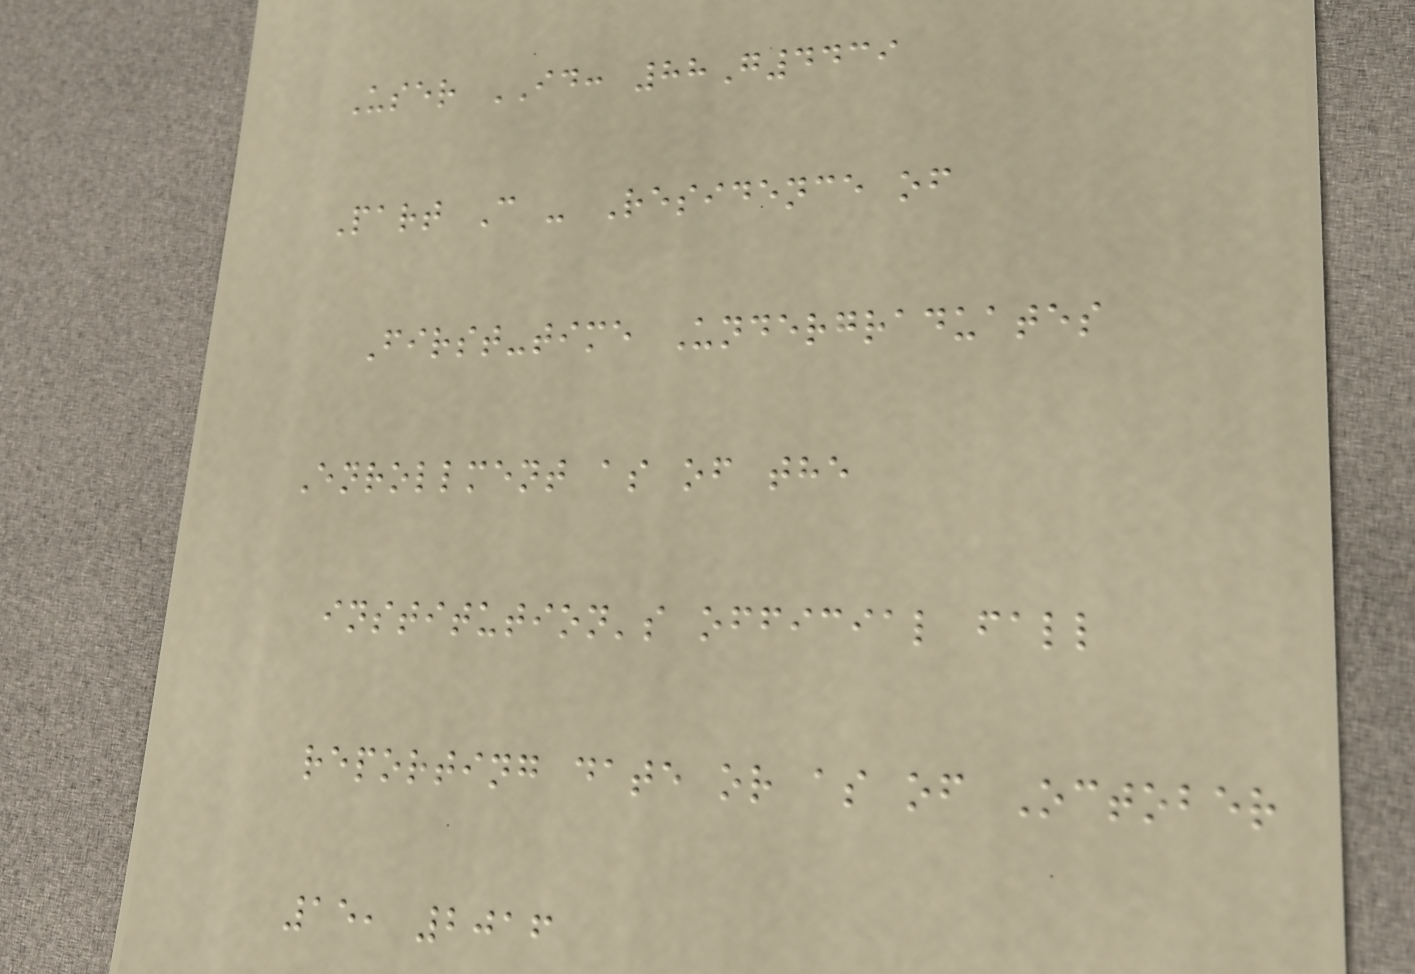User ID: 88G4439
Part C - Residence of
First-time Undergraduates
Enrollment as of the
institution's official fall
reporting date or as of October
15, 2016
